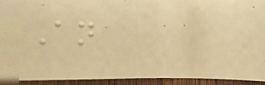An
